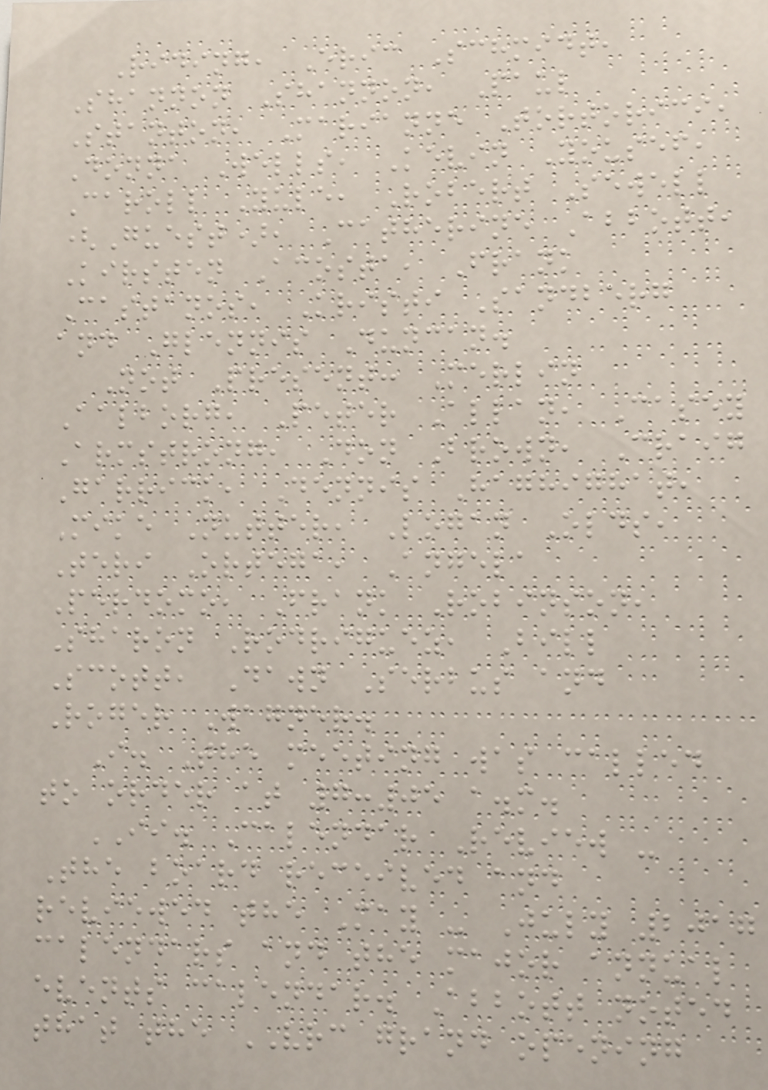Riding, Eric Schmidt,
Shannon Shannon, Paul
Stanton, Marianne Tortorici,
Donna Wells, Kevin Yousef,
Caroll Yule, Robert Sewell
(Guest), Catherine Abbott,
Kirsten Acosta, Frank
Castanos, Kristi Sandberg
and Glennis Duncan.
Not Present: Merlin
Aalborg, Peter Allan, Casey
Armstrong, Don Brown, Craig
Garrick, Dennis Haghighat,
Mike Nutter, Logan Olds,
Teri Ortega, Angela
Perdomo, Frank Robinson,
Sharon Rodriguez, Bill
Scott, Dawn Serbus and
Roger Wagner.
I. The meeting was called
to order at 7:05 a.m.
II. Calendar Review -
The board received and
reviewed the May - July 2017
calendars and the major annual
events calendar. Abbott noted
that the VRC grand opening
